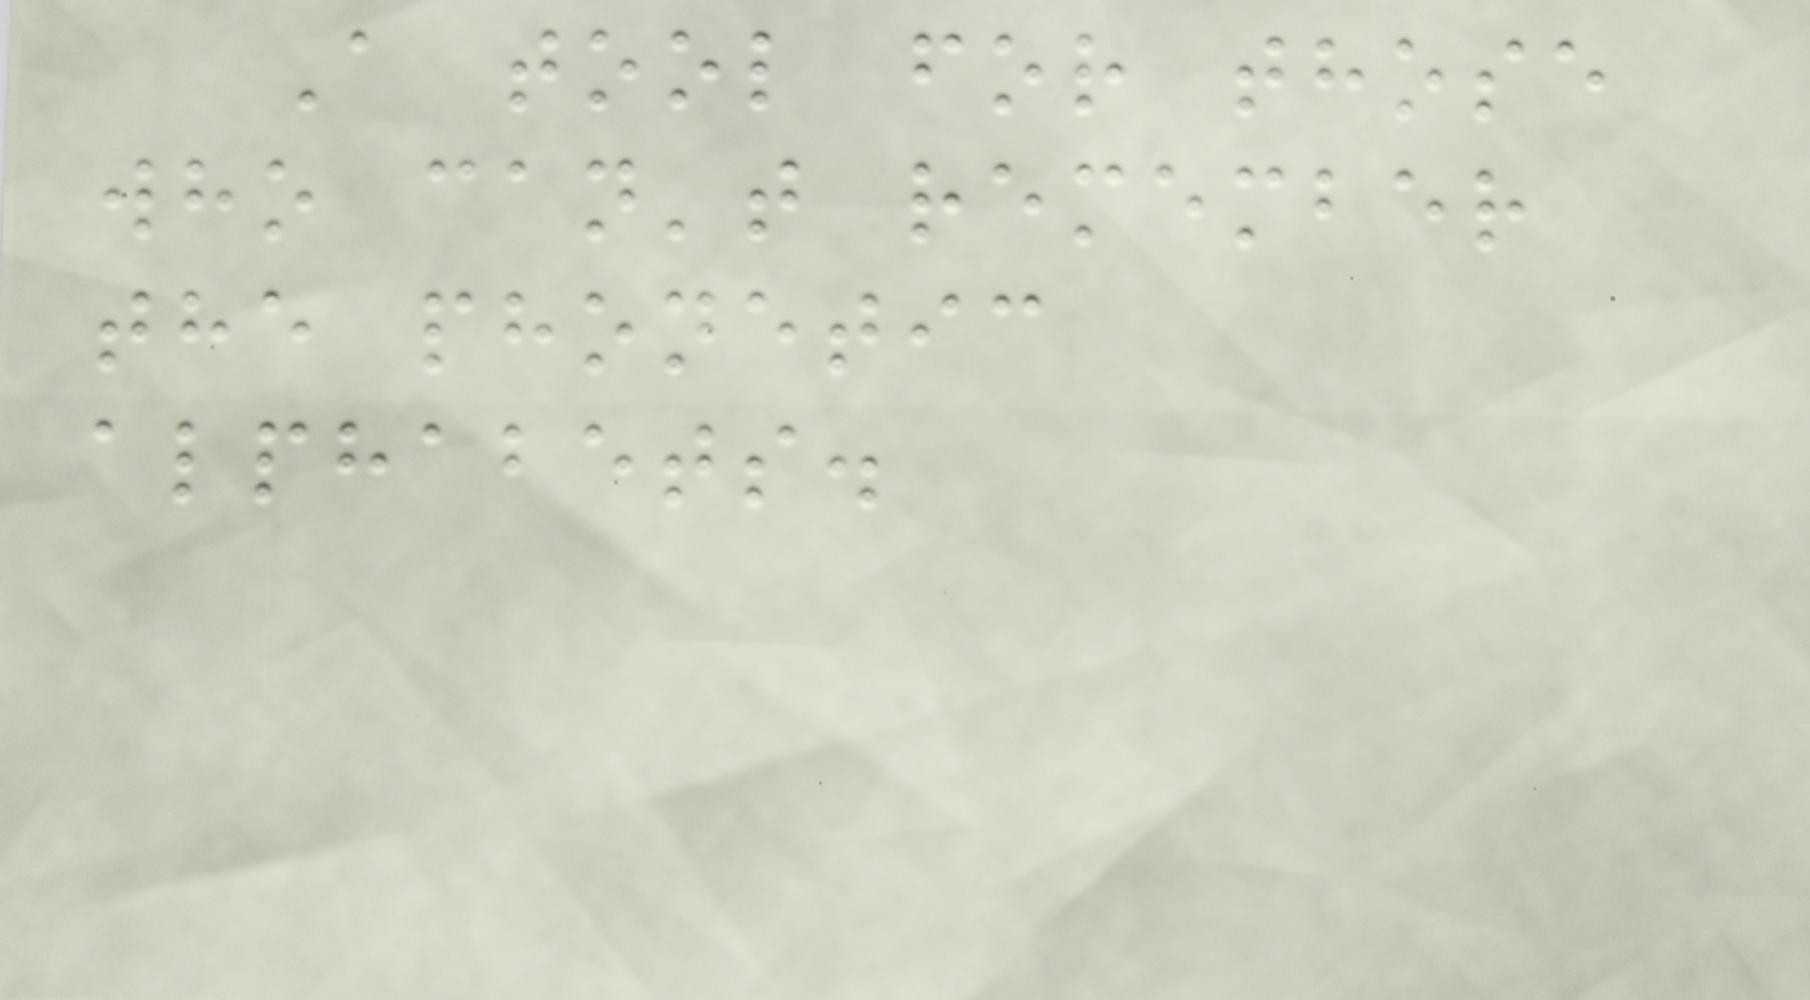A tool for those
who can't remember
the phonetic
alphabets.
